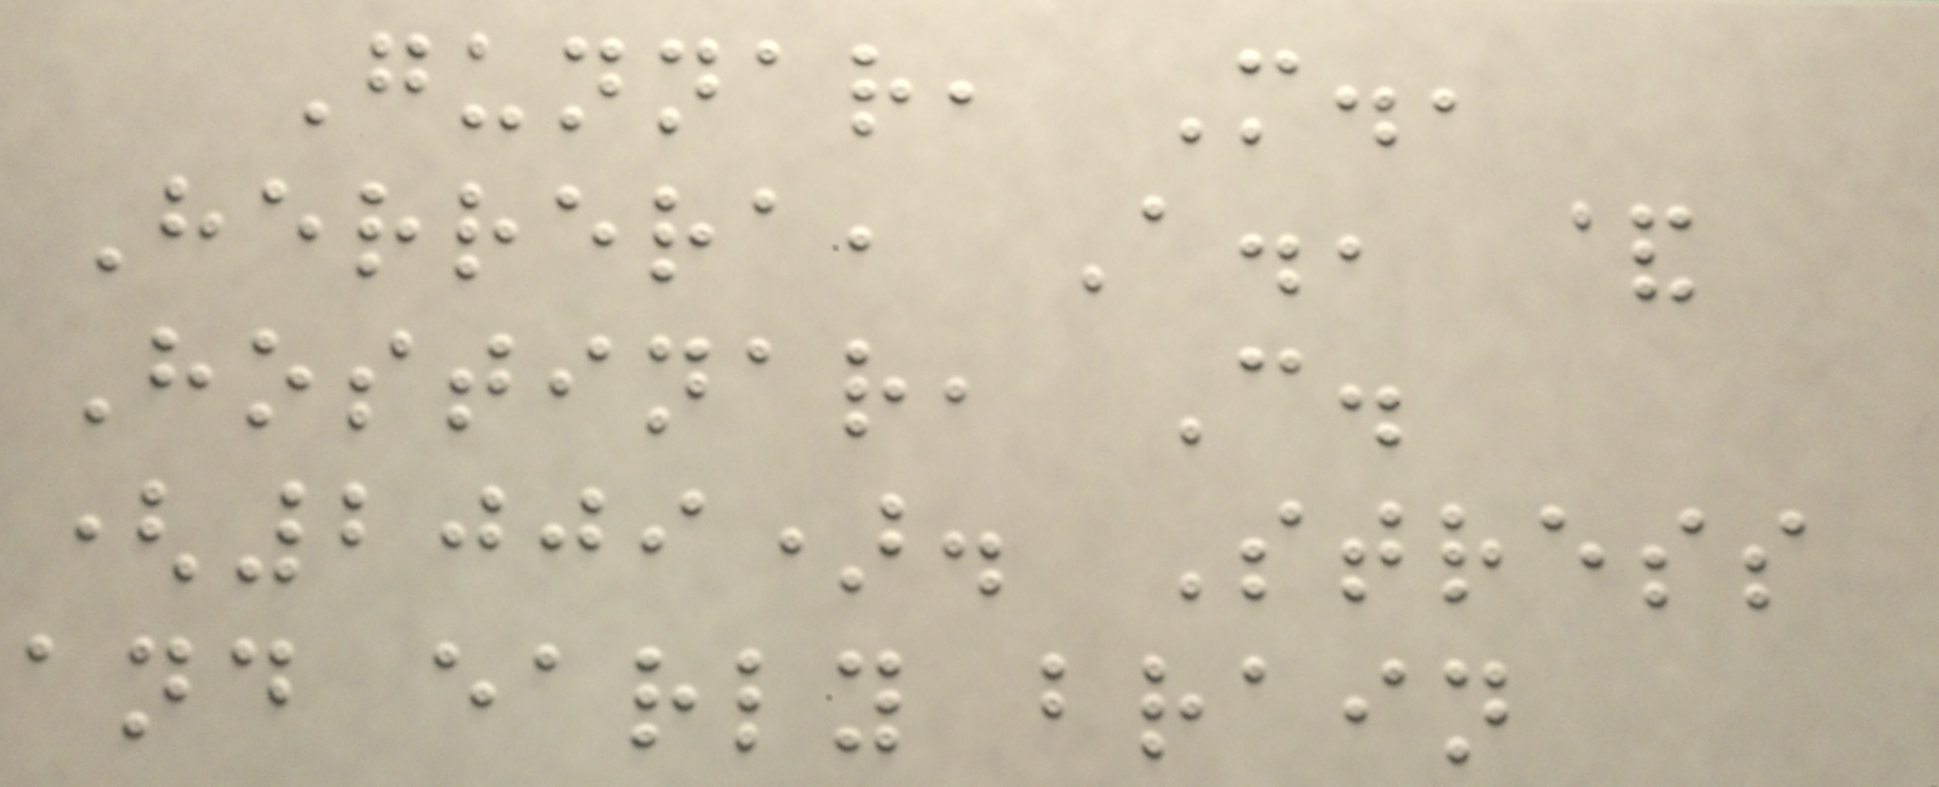Gunnar, M.,
Herrera, A., &
Hostinar, C.
(2009). Stress
and early brain
